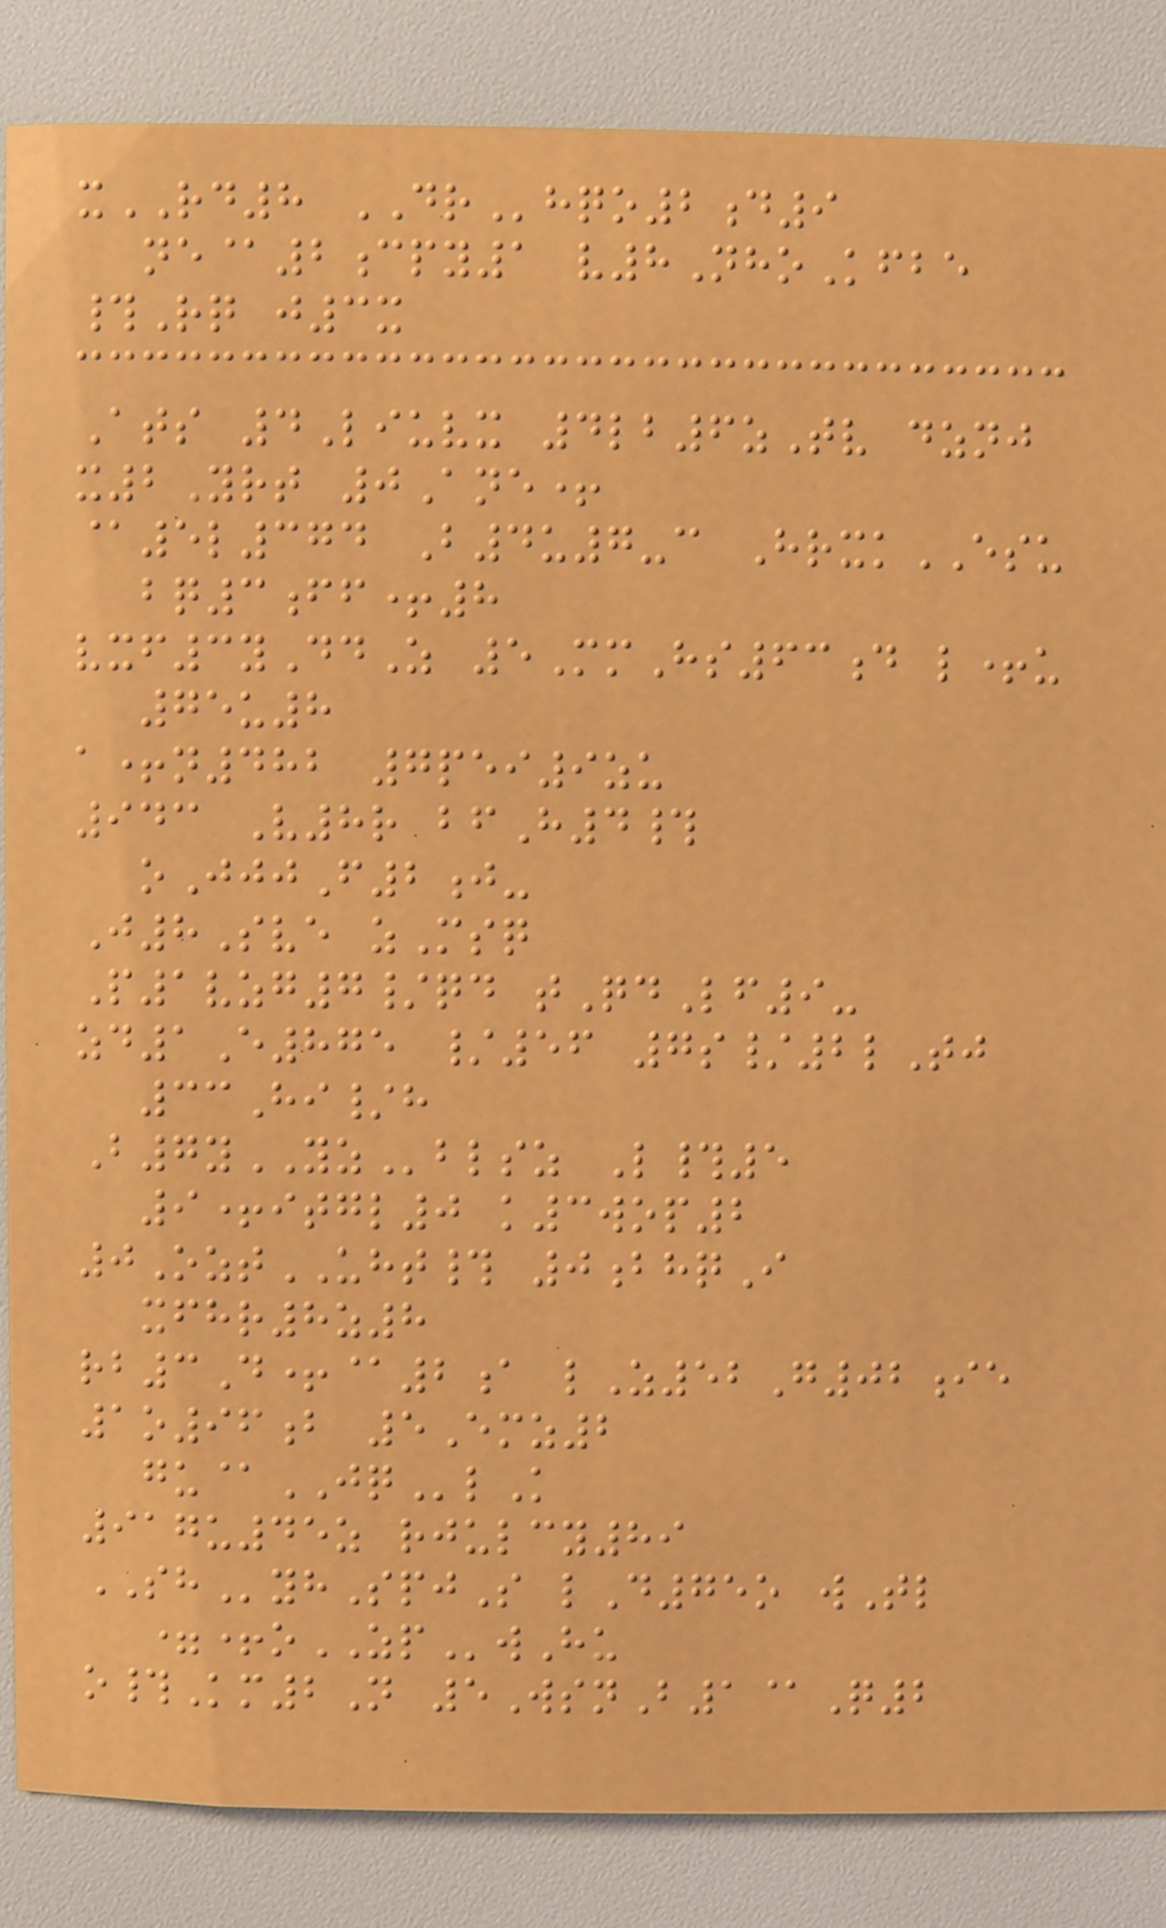xRD8 DRhqo2d9
ne@2cpy1 v8NhoKfbe
#Rq j3x
Ats 4Liuvx 4lb6zTv dznj
x2Yrt 0Ane+
@5l374 B4u7-c HrxkESU
bq3ff+8
vxf3yDdZ 5MmHs63d l+u
75u8
a+n482 7pei9zu
943 V8r bfH4#
oJjjF2j-
J8Sve zMsq
P1vzg7/qd tQdLf9-
zd1E875 /56 7s/2lTj
33Hi/h
B7yYZblsz L#5
9+itgl0 k3wop2
0OztUHT# 0bhqI
xfhr8z8
rb3D+@2a lZ52G02ie
1o96b 5Emz2
gu@JQlK
917u45z rjulcy89
SHyhSpjS lD75o wTl
=+oZPwHu
o#Km2N 5WsnB1@Q2
